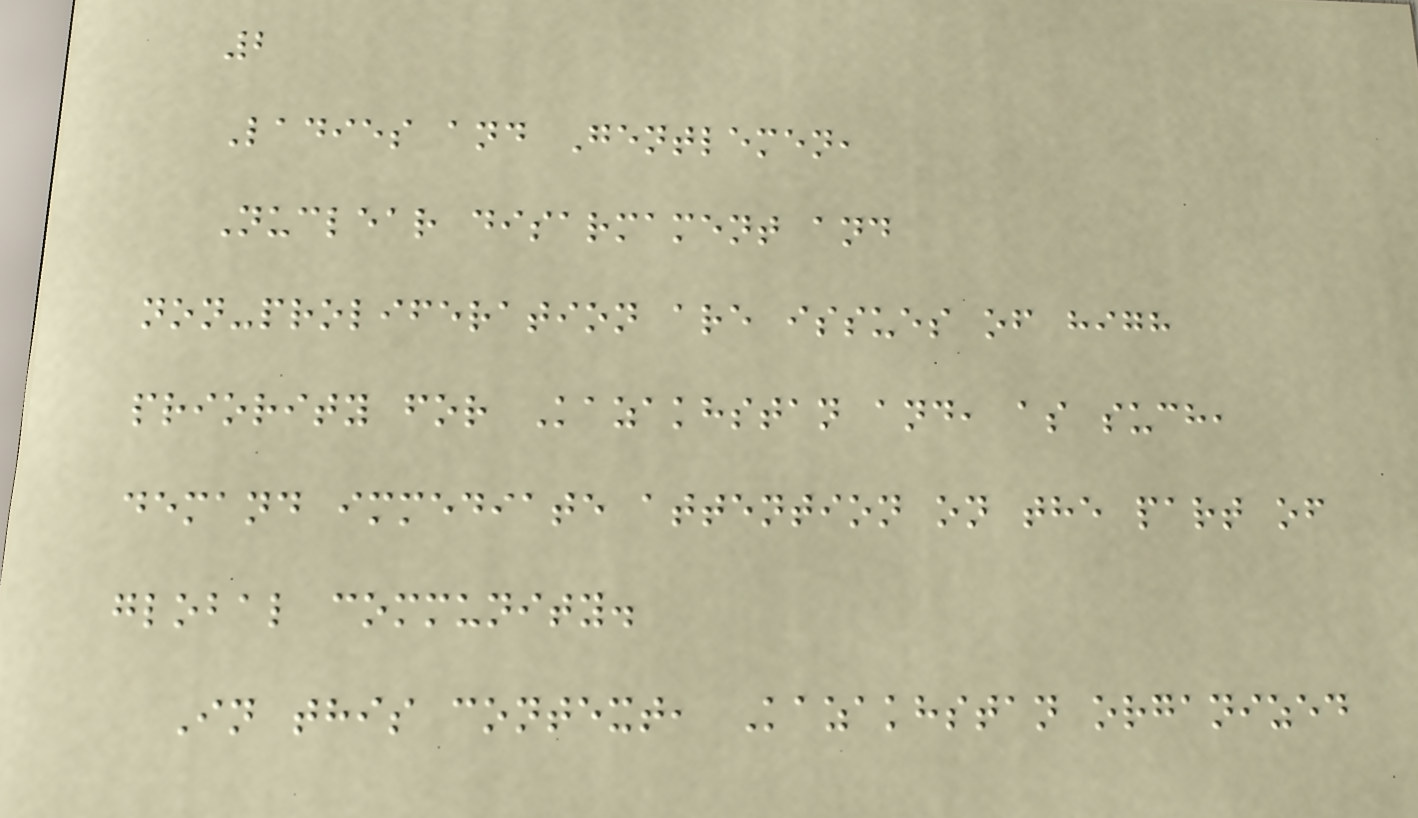2
Ladies and Gentlemen,
Nuclear disarmament and
non-proliferation are issues of high
priority for Kazakhstan and, as such,
demand immediate attention on the part of
global community.
In this context, Kazakhstan organized
